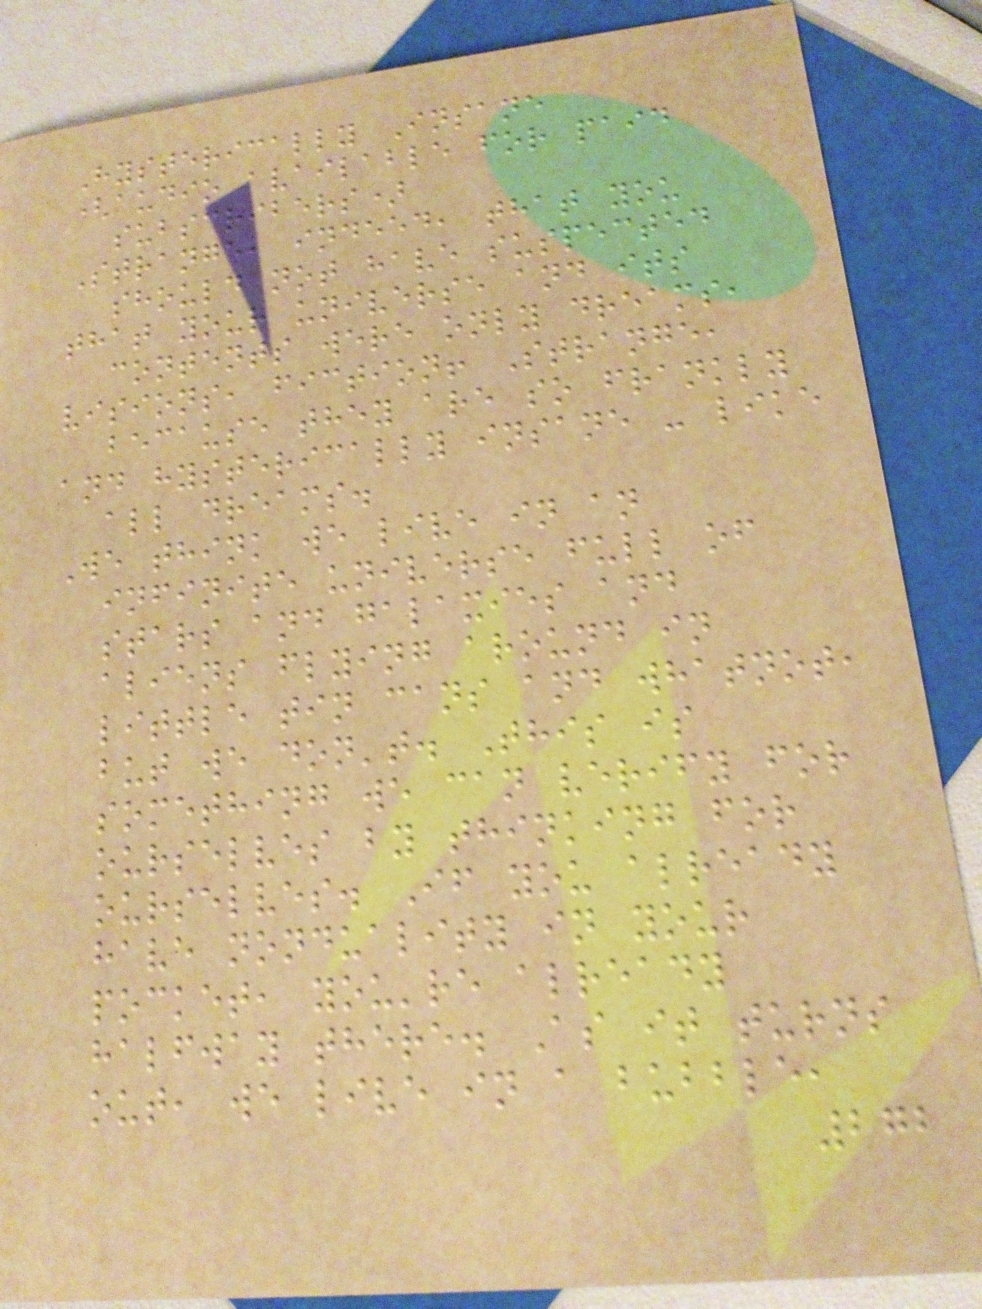Hysterically Insane
(audio available for paid
subscribers)
Strange, indeed, that you
should not have suspected
that your universe and its
contents were only dreams,
visions, fiction! Strange,
because they are so frankly
and hysterically insane - like
all dreams.
We think we live in an
infinite universe full of
stars and galaxies and
aliens flying around in
little tin cans and whatnot,
but we don't. This is
something we can verify for
ourselves by thinking for
ourselves. If you already
have nonduality in your
pocket, you're already
halfway there. As it turns
out, we live in a bubble,
272
